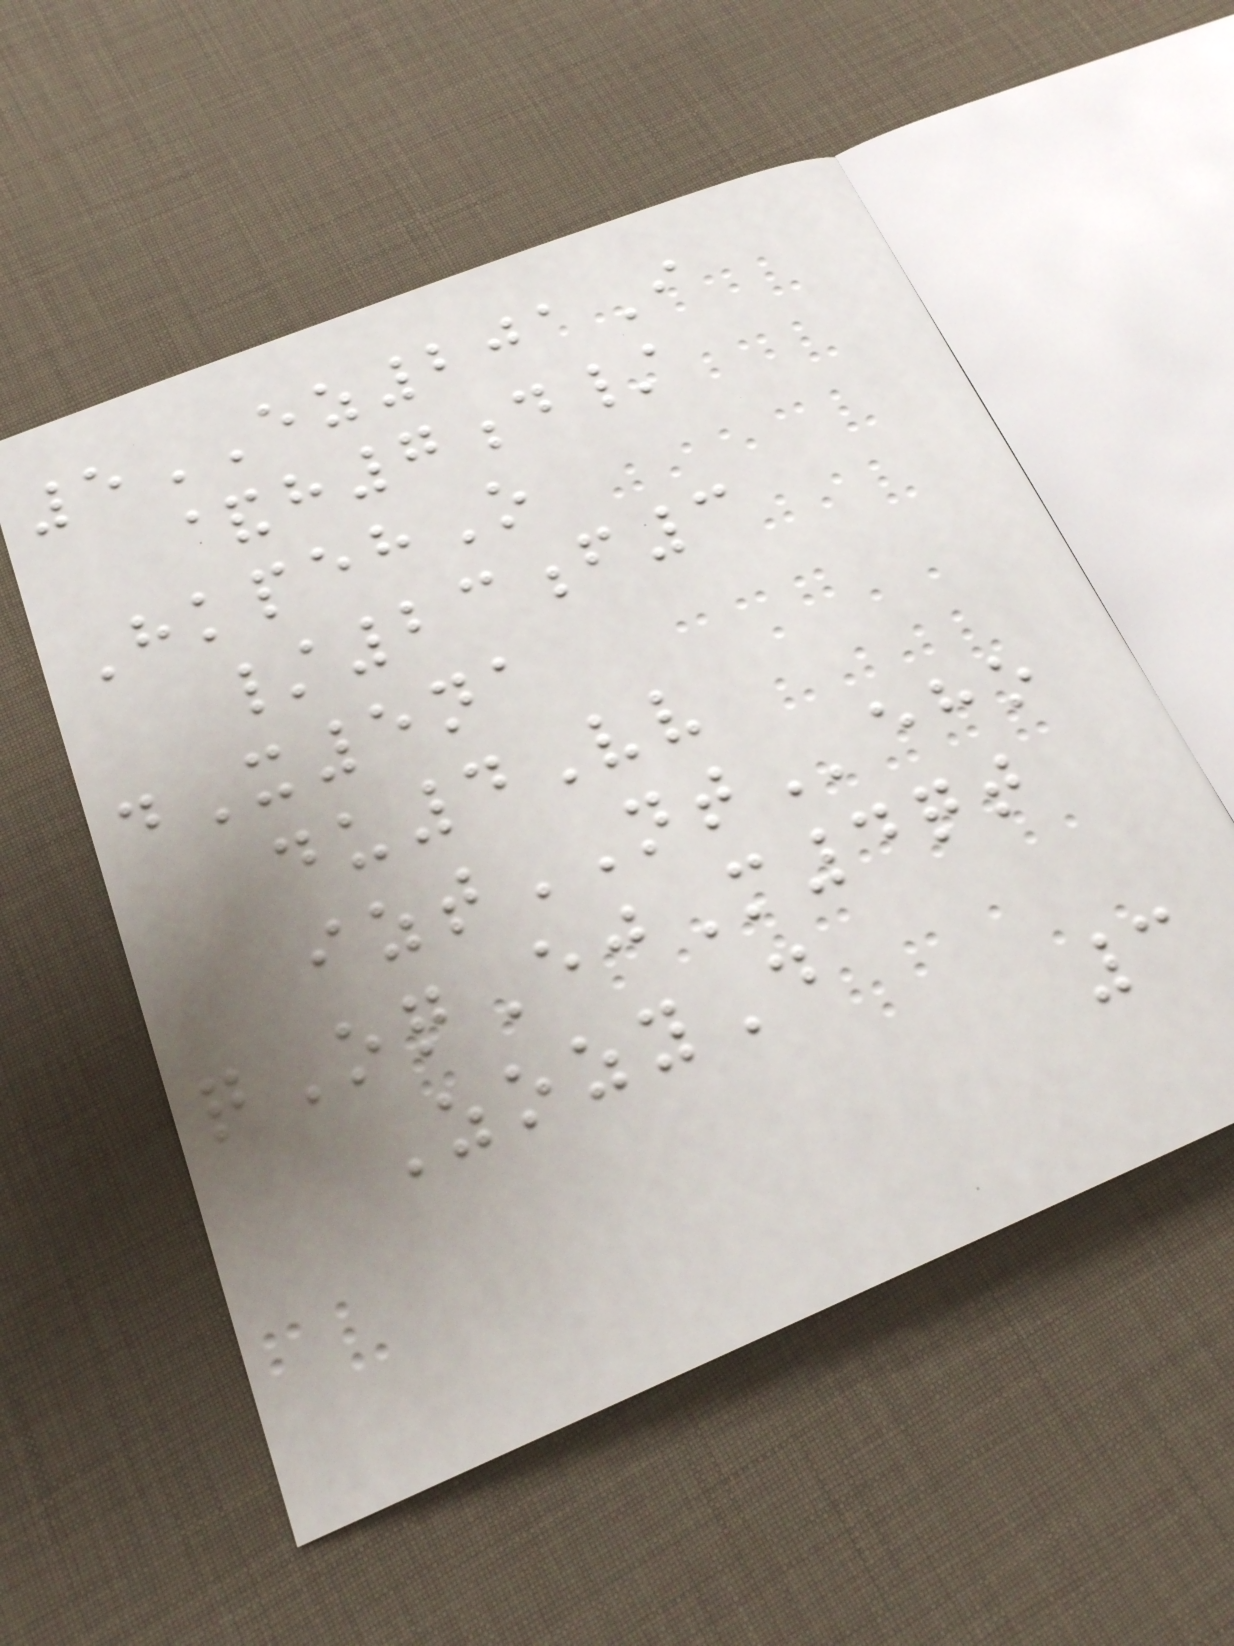5EZ201I
&h7d/
HkpehO
/23f3
dX5na
du4Vv
iztNTeho
qOqEjM4qt
ZozyD
3
